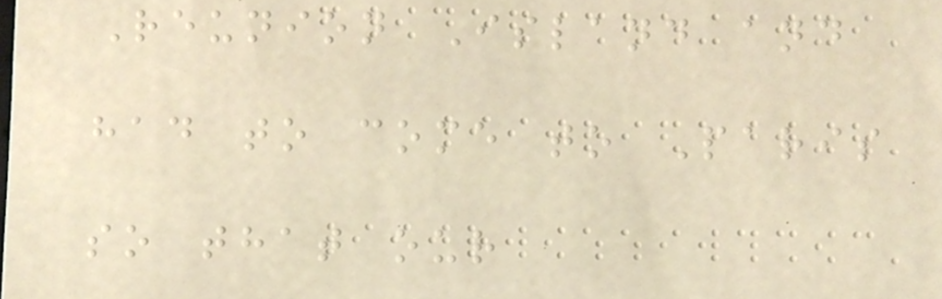Reunion Island and
had to come to Paris
so that our
